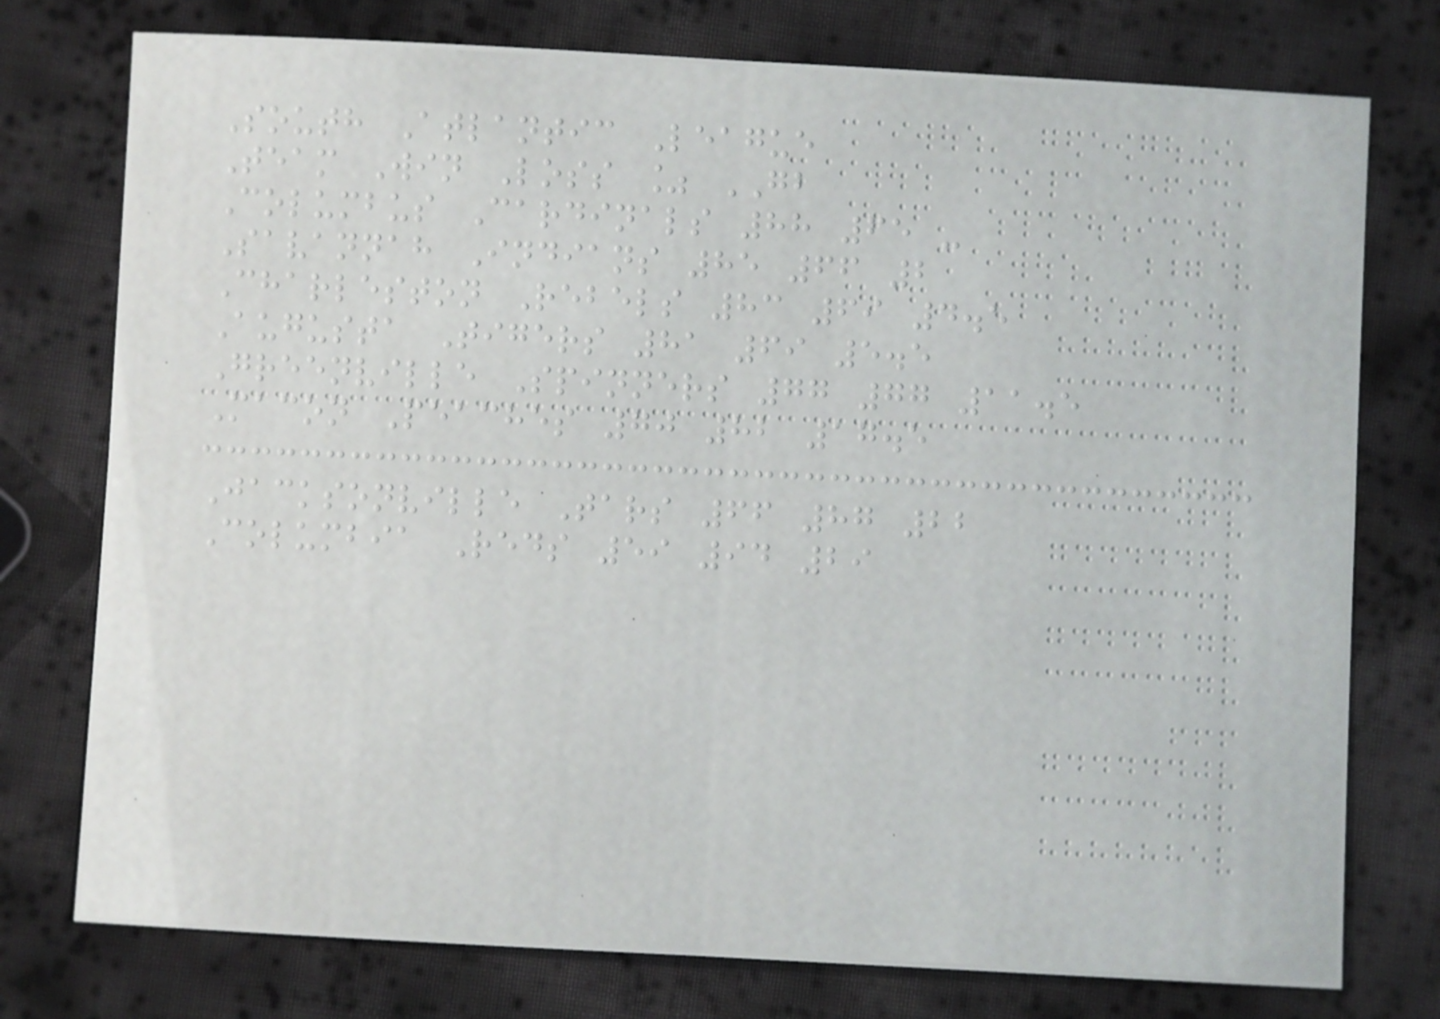South Atlantic League
Team Win Loss % GB
Columbus Cardinals 88 65 -
Savannah Indians 85 66 2
Charleston Rebels 83 69 4.5
Augusta Tigers 81 69 5.5
Greenville Spinners 77 77 11.5
Macon Peaches 70 82 17.5
Jacksonville Tars 66 87 22
Columbia Reds 59 94 29
